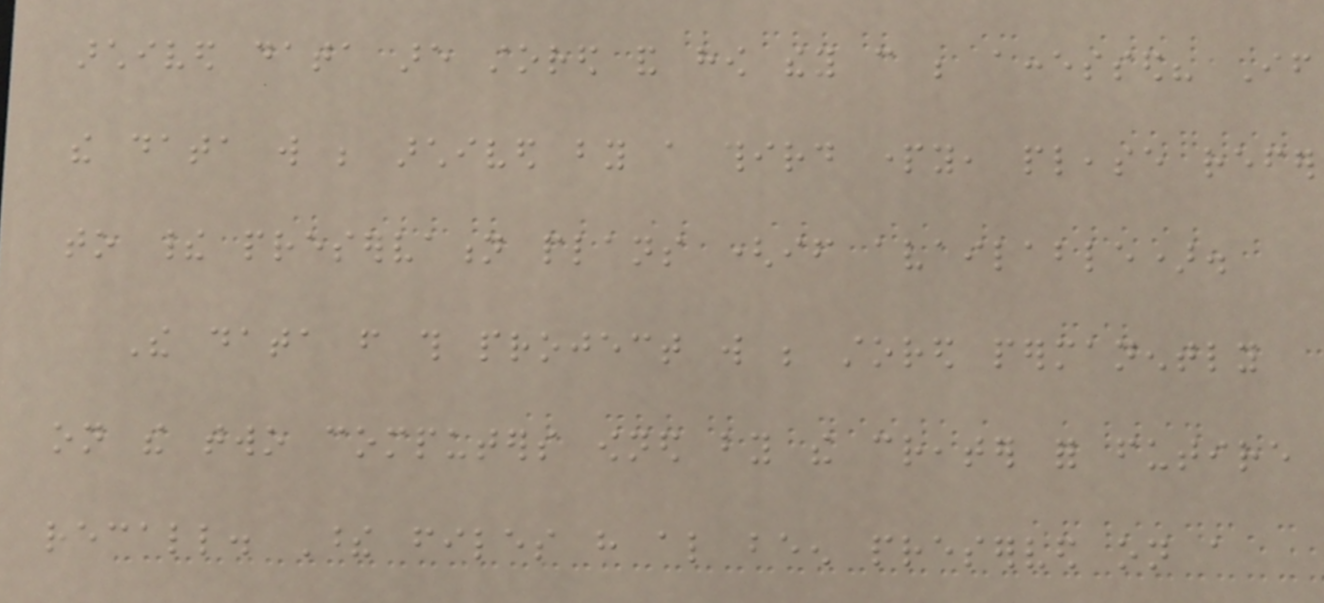archived data are stored and how they can be accessed? If
the data will be archived by a third party, please refer
to their preservation plans (if available).
The data from this project will be stored permanently
on the two computers owned by the creater for futire
recall. These files have also been preserved on a
